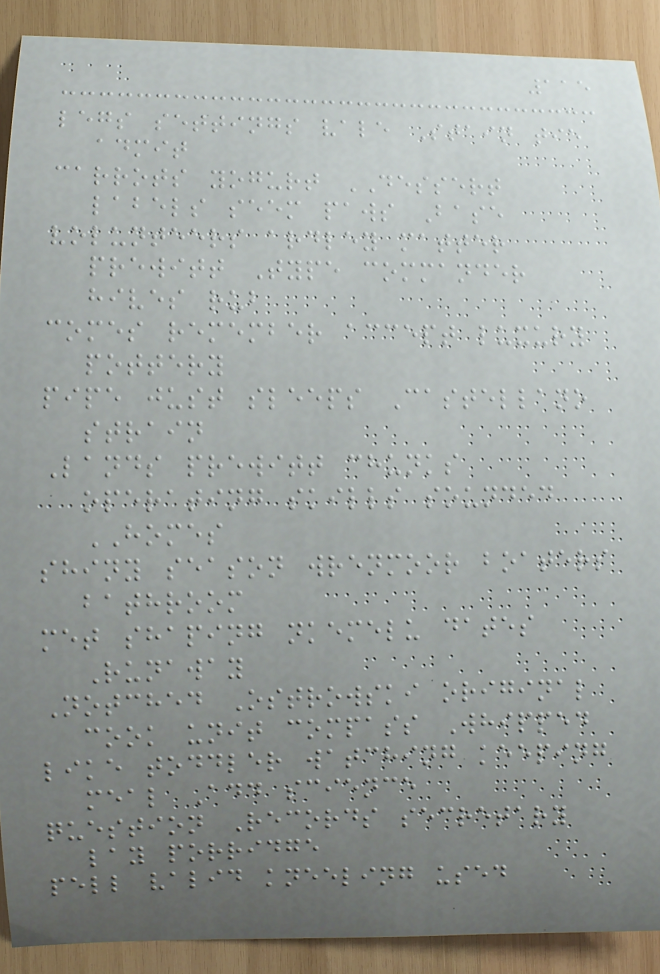115
legs settings vale Stain tie
admit
carrots yogurt DESSERT
labels seem paws Base
volunteers ardley matter
prewitt Type commander
hives rub
comes remember accept luxury
pottery
pipe just sleeps Castellano
strain
Lands prewitt chunks
operating skills sounded
HOMES
shiny season wrenmoor boaters
bathroom
met shaping nkemelu dates
Runaway
Notched Ostrowski original
cook unit compass Whipped
like toddler watching keeping
meal Add science
question Records secretary
lay porridge
pell valid kneeling used
